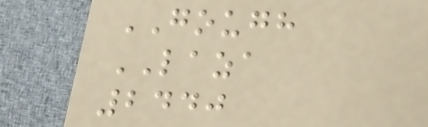GOUGH
LAZA
2440
